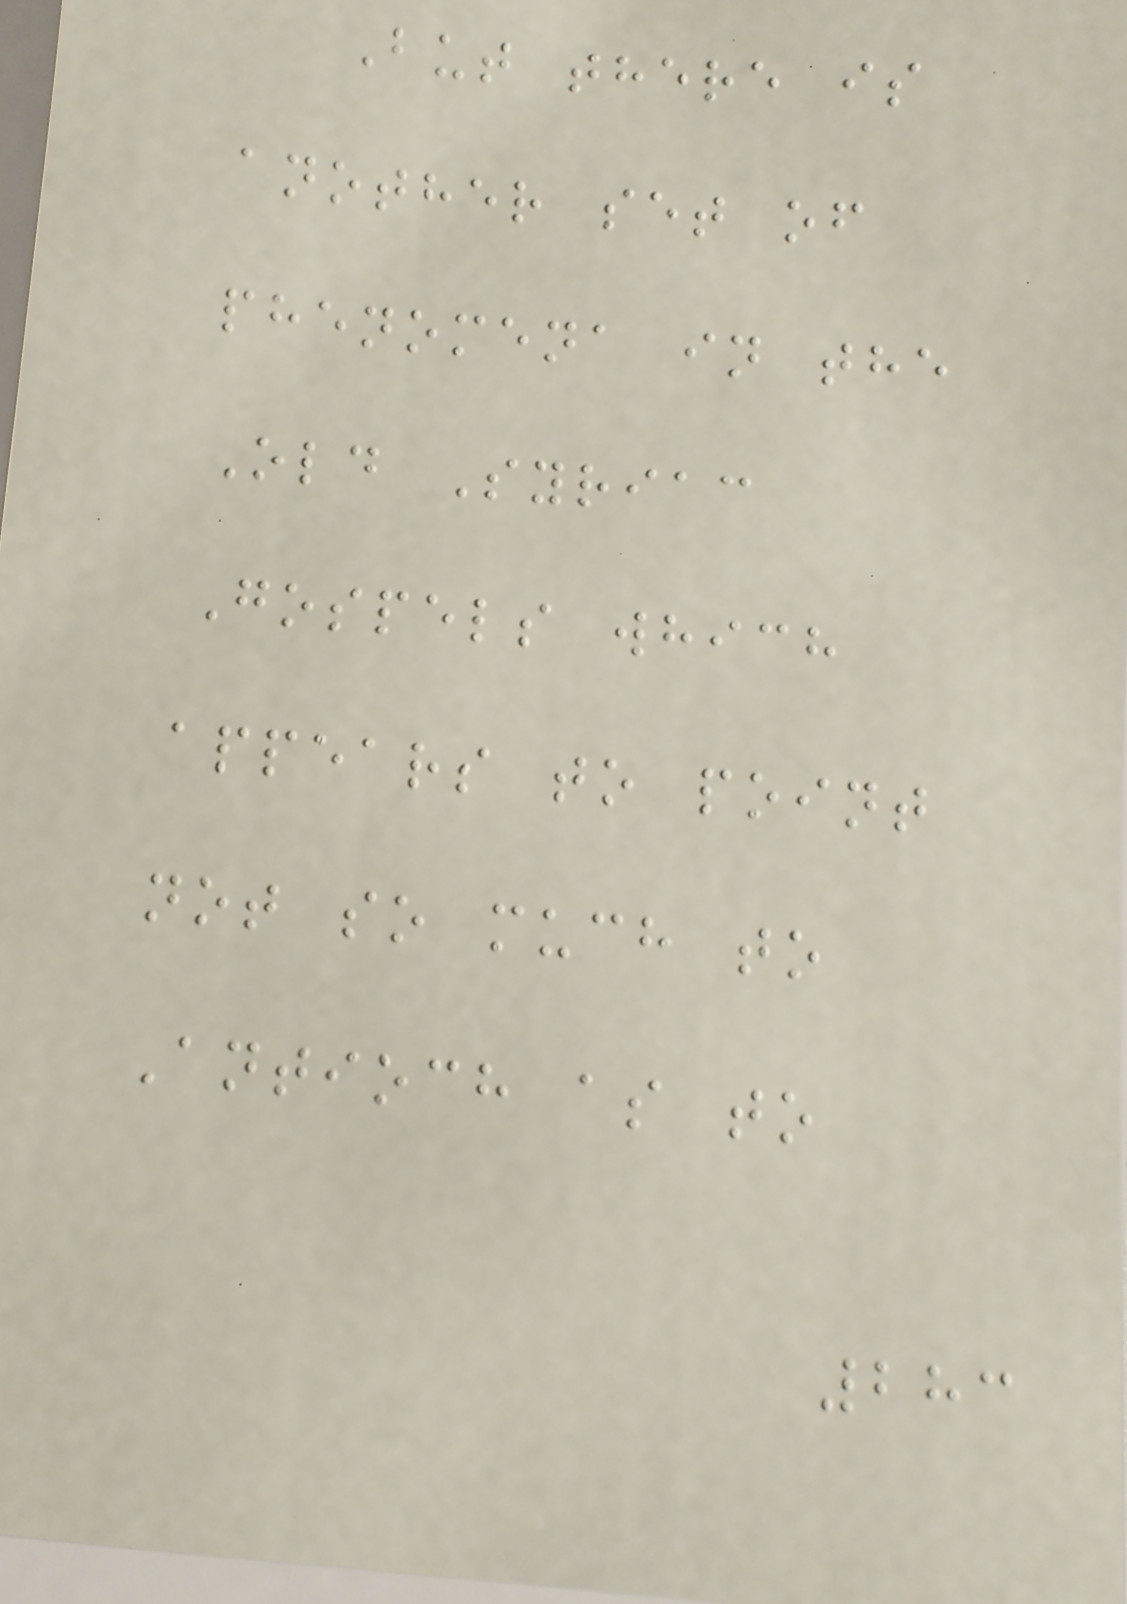But there is
another set of
phenomena in the
Old Syriac
Gospels which
appears to point
not so much to
Antioch as to
283
